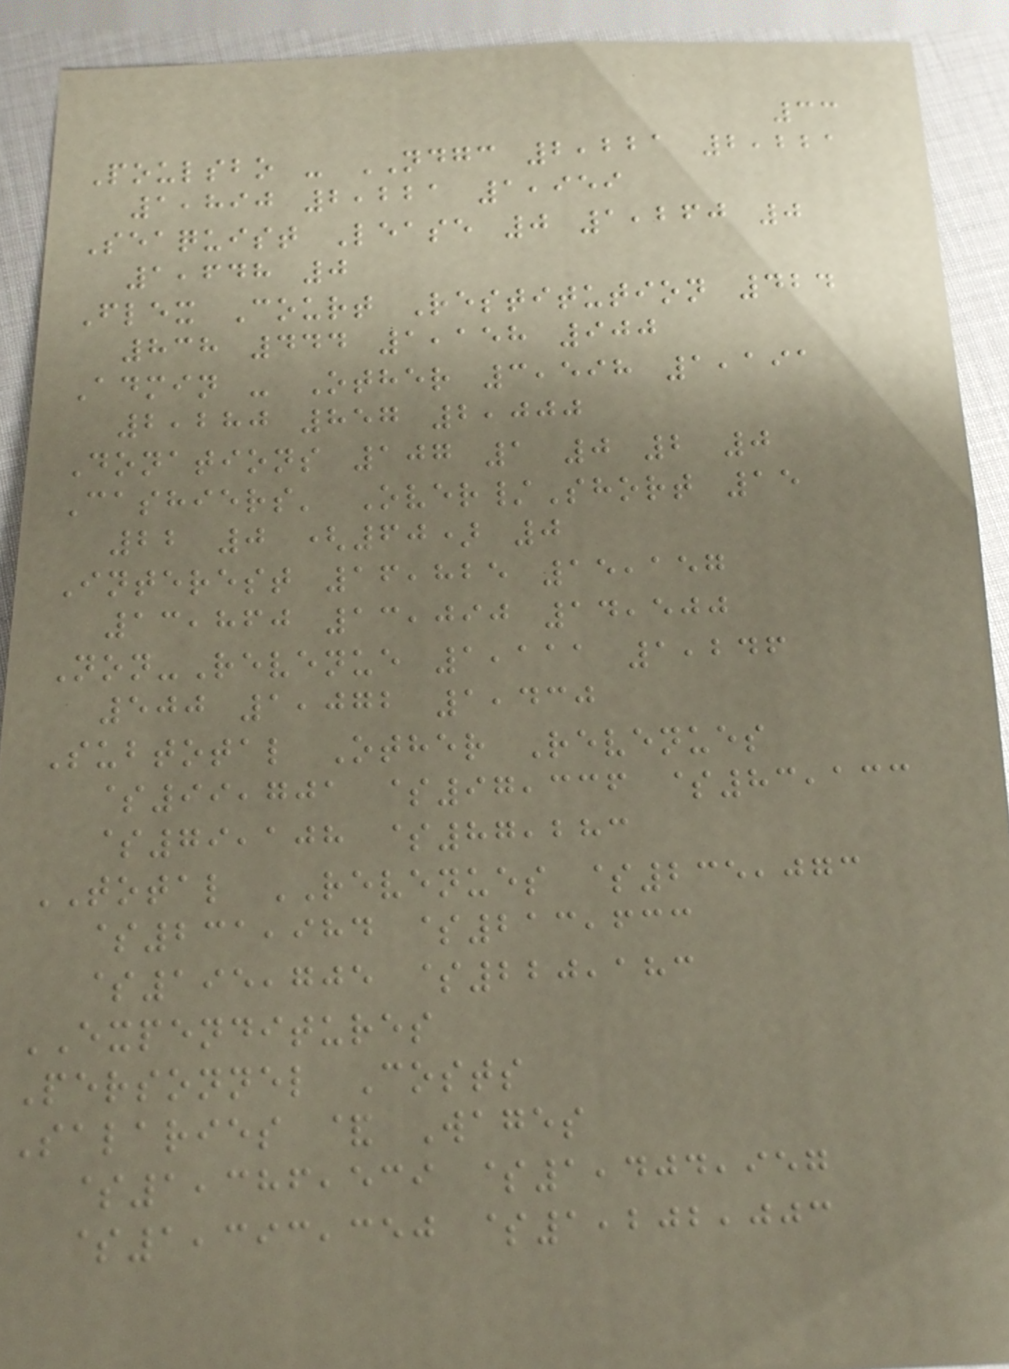33
Poulsbo - NDGC 2,221 2,221
1,890 2,221 1,959
Seaquist Lease 0 1,260 0
1,648 0
Flex Court Restitution 424
838 444 1,158 900
Admin - Other 3,598 1,191
2,280 857 2,000
Donations 107 1 0 2 0
Cashiers' Over/Short 15
22 0 (60) 0
Interest 16,825 15,157
13,860 13,090 14,500
Non-Revenue 1,111 1,246
500 1,072 1,430
Subtotal Other Revenues
$99,701 $97,336 $83,133
$79,108 $87,283
TOTAL REVENUES $235,073
$231,984 $213,633
$195,705 $220,183
EXPENDITURES
Personnel Costs
Salaries & Wages
$1,386,539 $1,404,957
$1,393,350 $1,202,003
